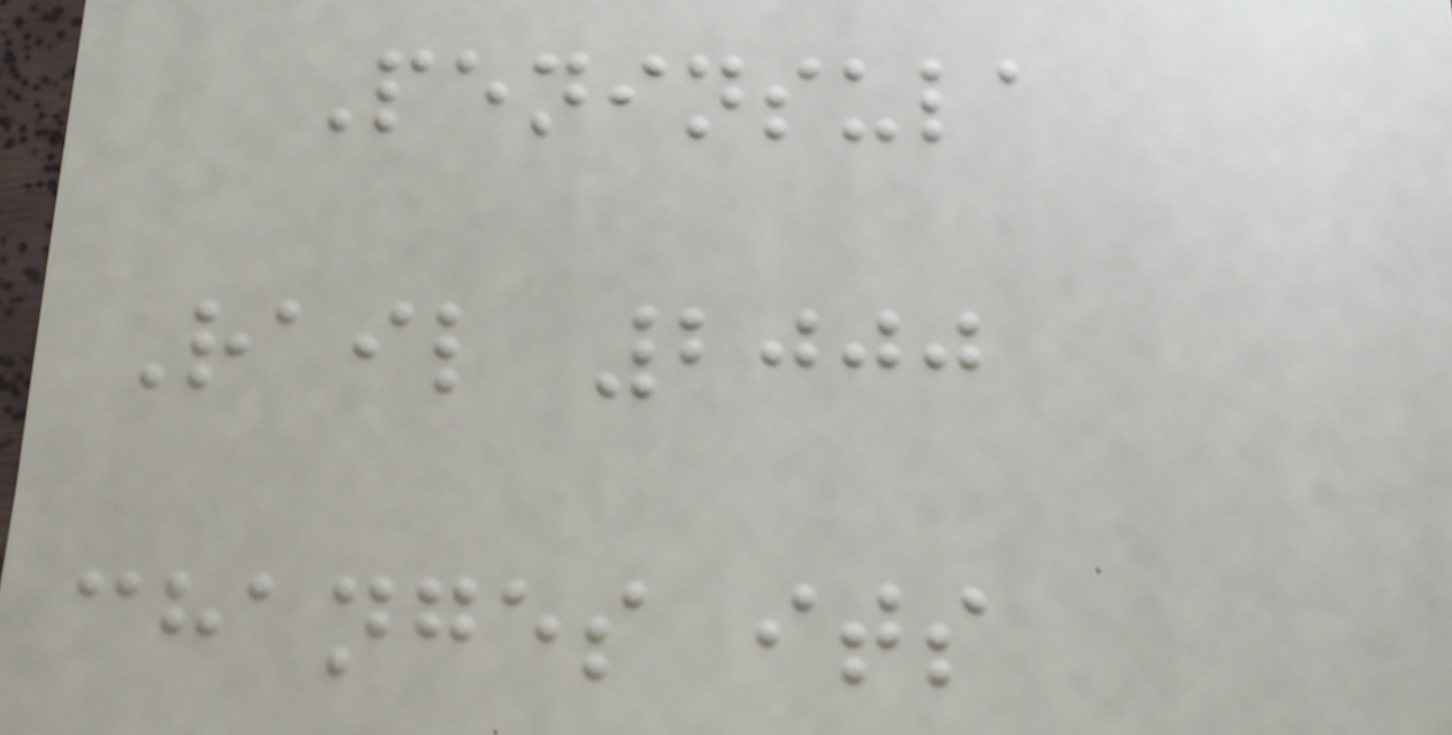Peninsula
Rail 2000
changes its
